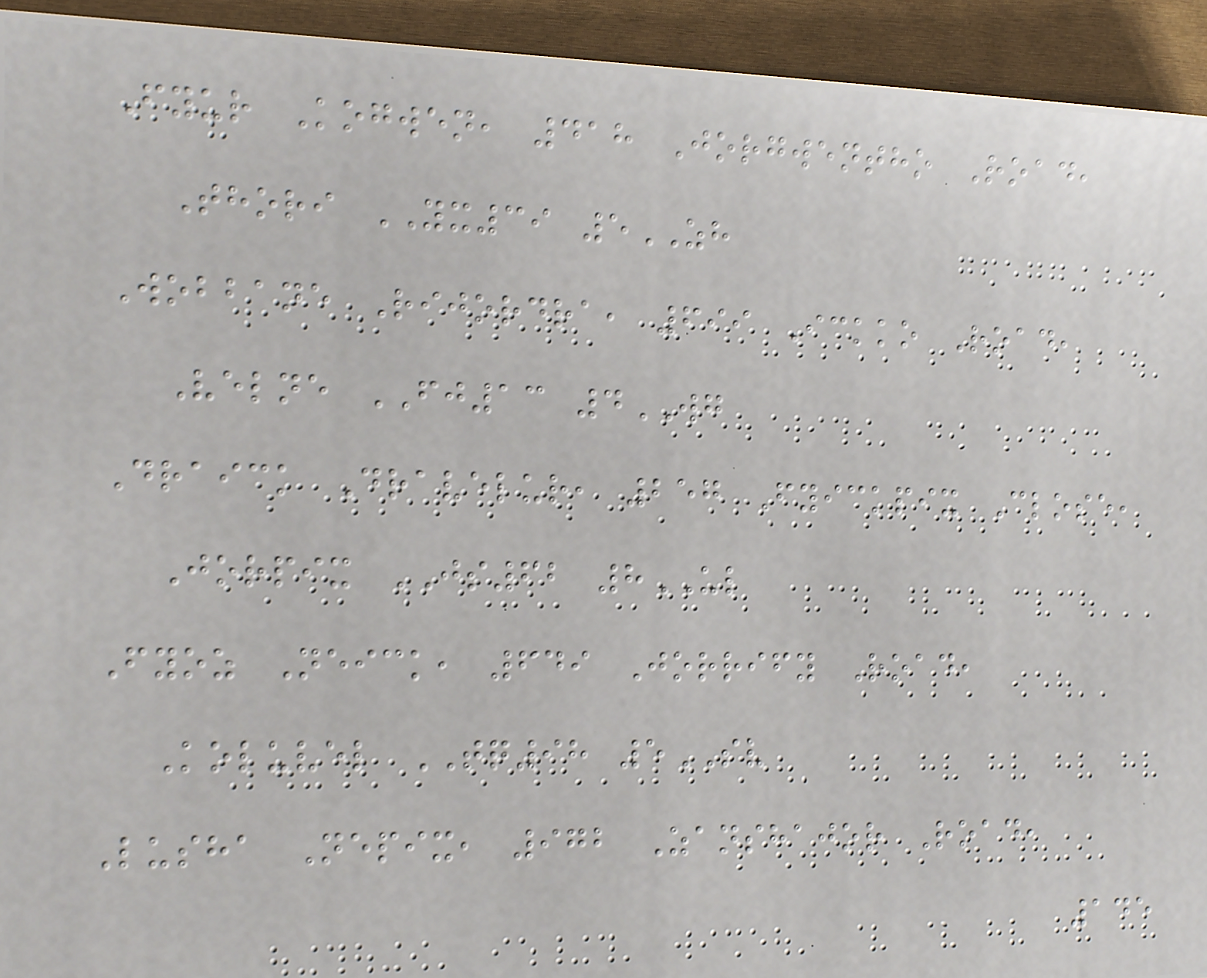Fyur Kogwen, 418 Jorgwentho Road,
Thori YX39 5ZH
Wobbane Rijordra, 699 Ickko Road,
Velne FJ13 4WG
Draick Dravelur, 257 Fyickpix Close,
Jorpix JS62 8UL
Fyoz Neick, 649 Jorrify Road,
Koluvel TQ98 5SV
Lusha Nepix, 972 Zanshajor Road,
145
